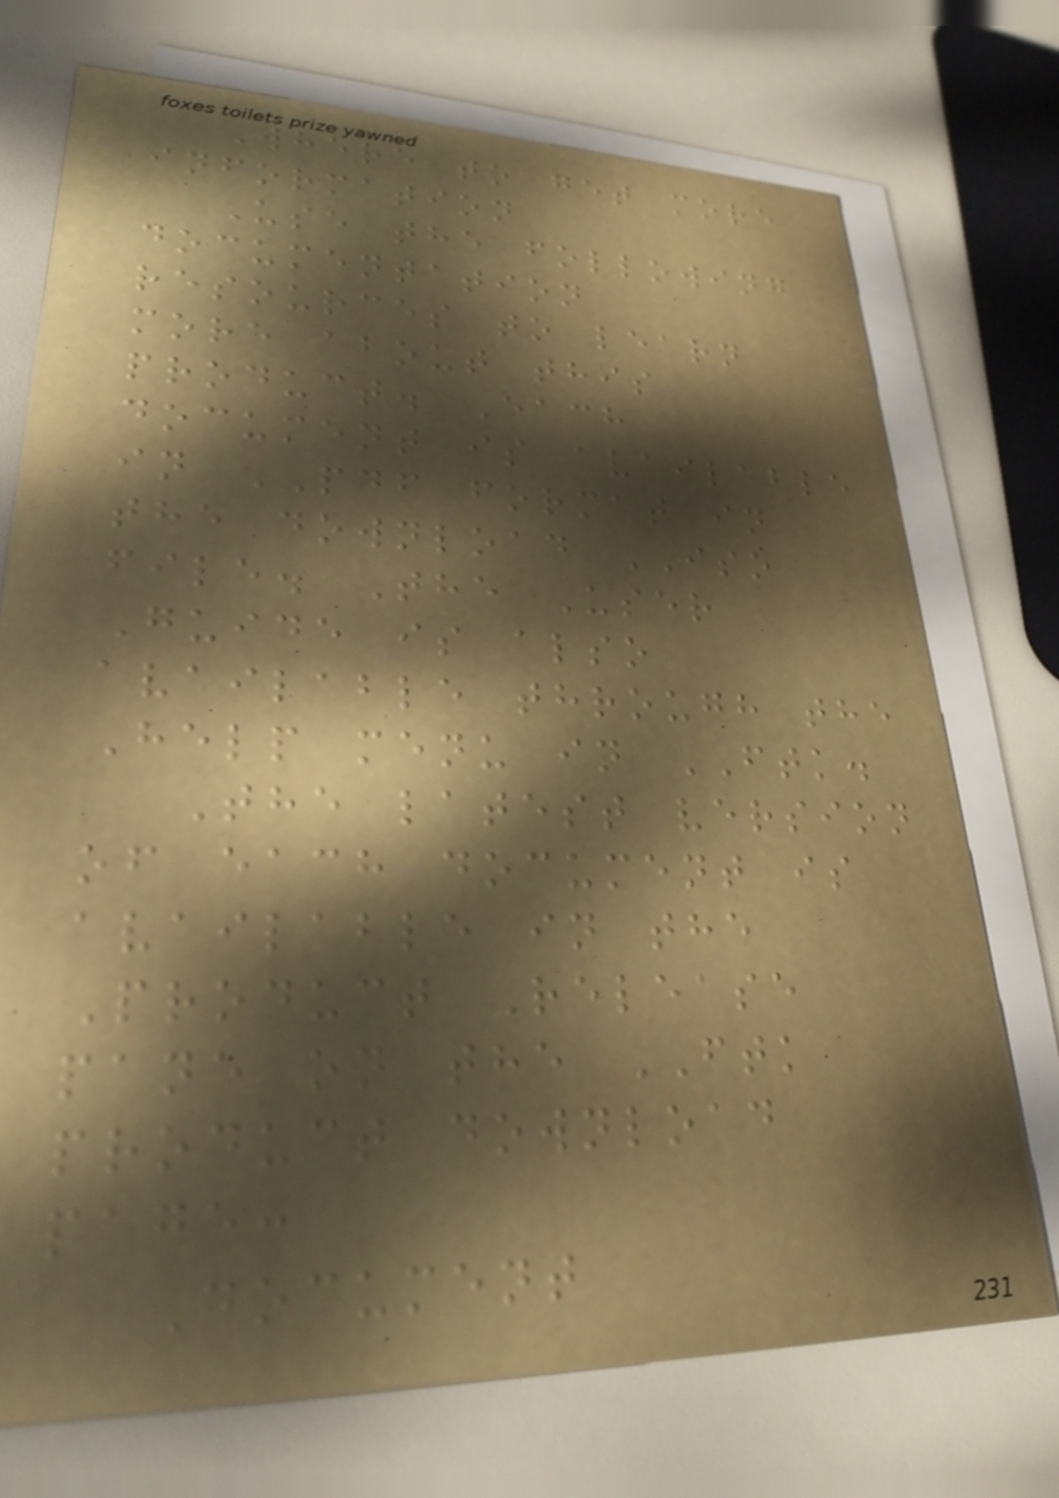Where to get more
information
Use the following
documentation
resources to learn
more about this
product. Each
document is available
in PDF format in
the download ISO
file. The User
Guide is also
available through the
Help menu in FTK.
The latest version
of each document is
available in the
Product Release
pane on the FTK
product download
page:
Document
